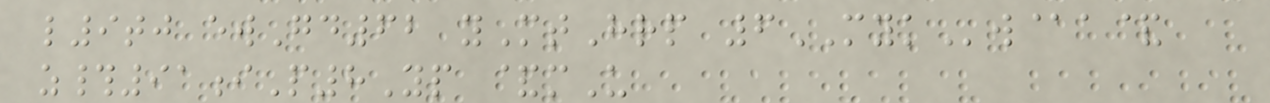l9tj ewGd62 yMtHrp 6MYKw@a&
z#91iP8Yp &mU
